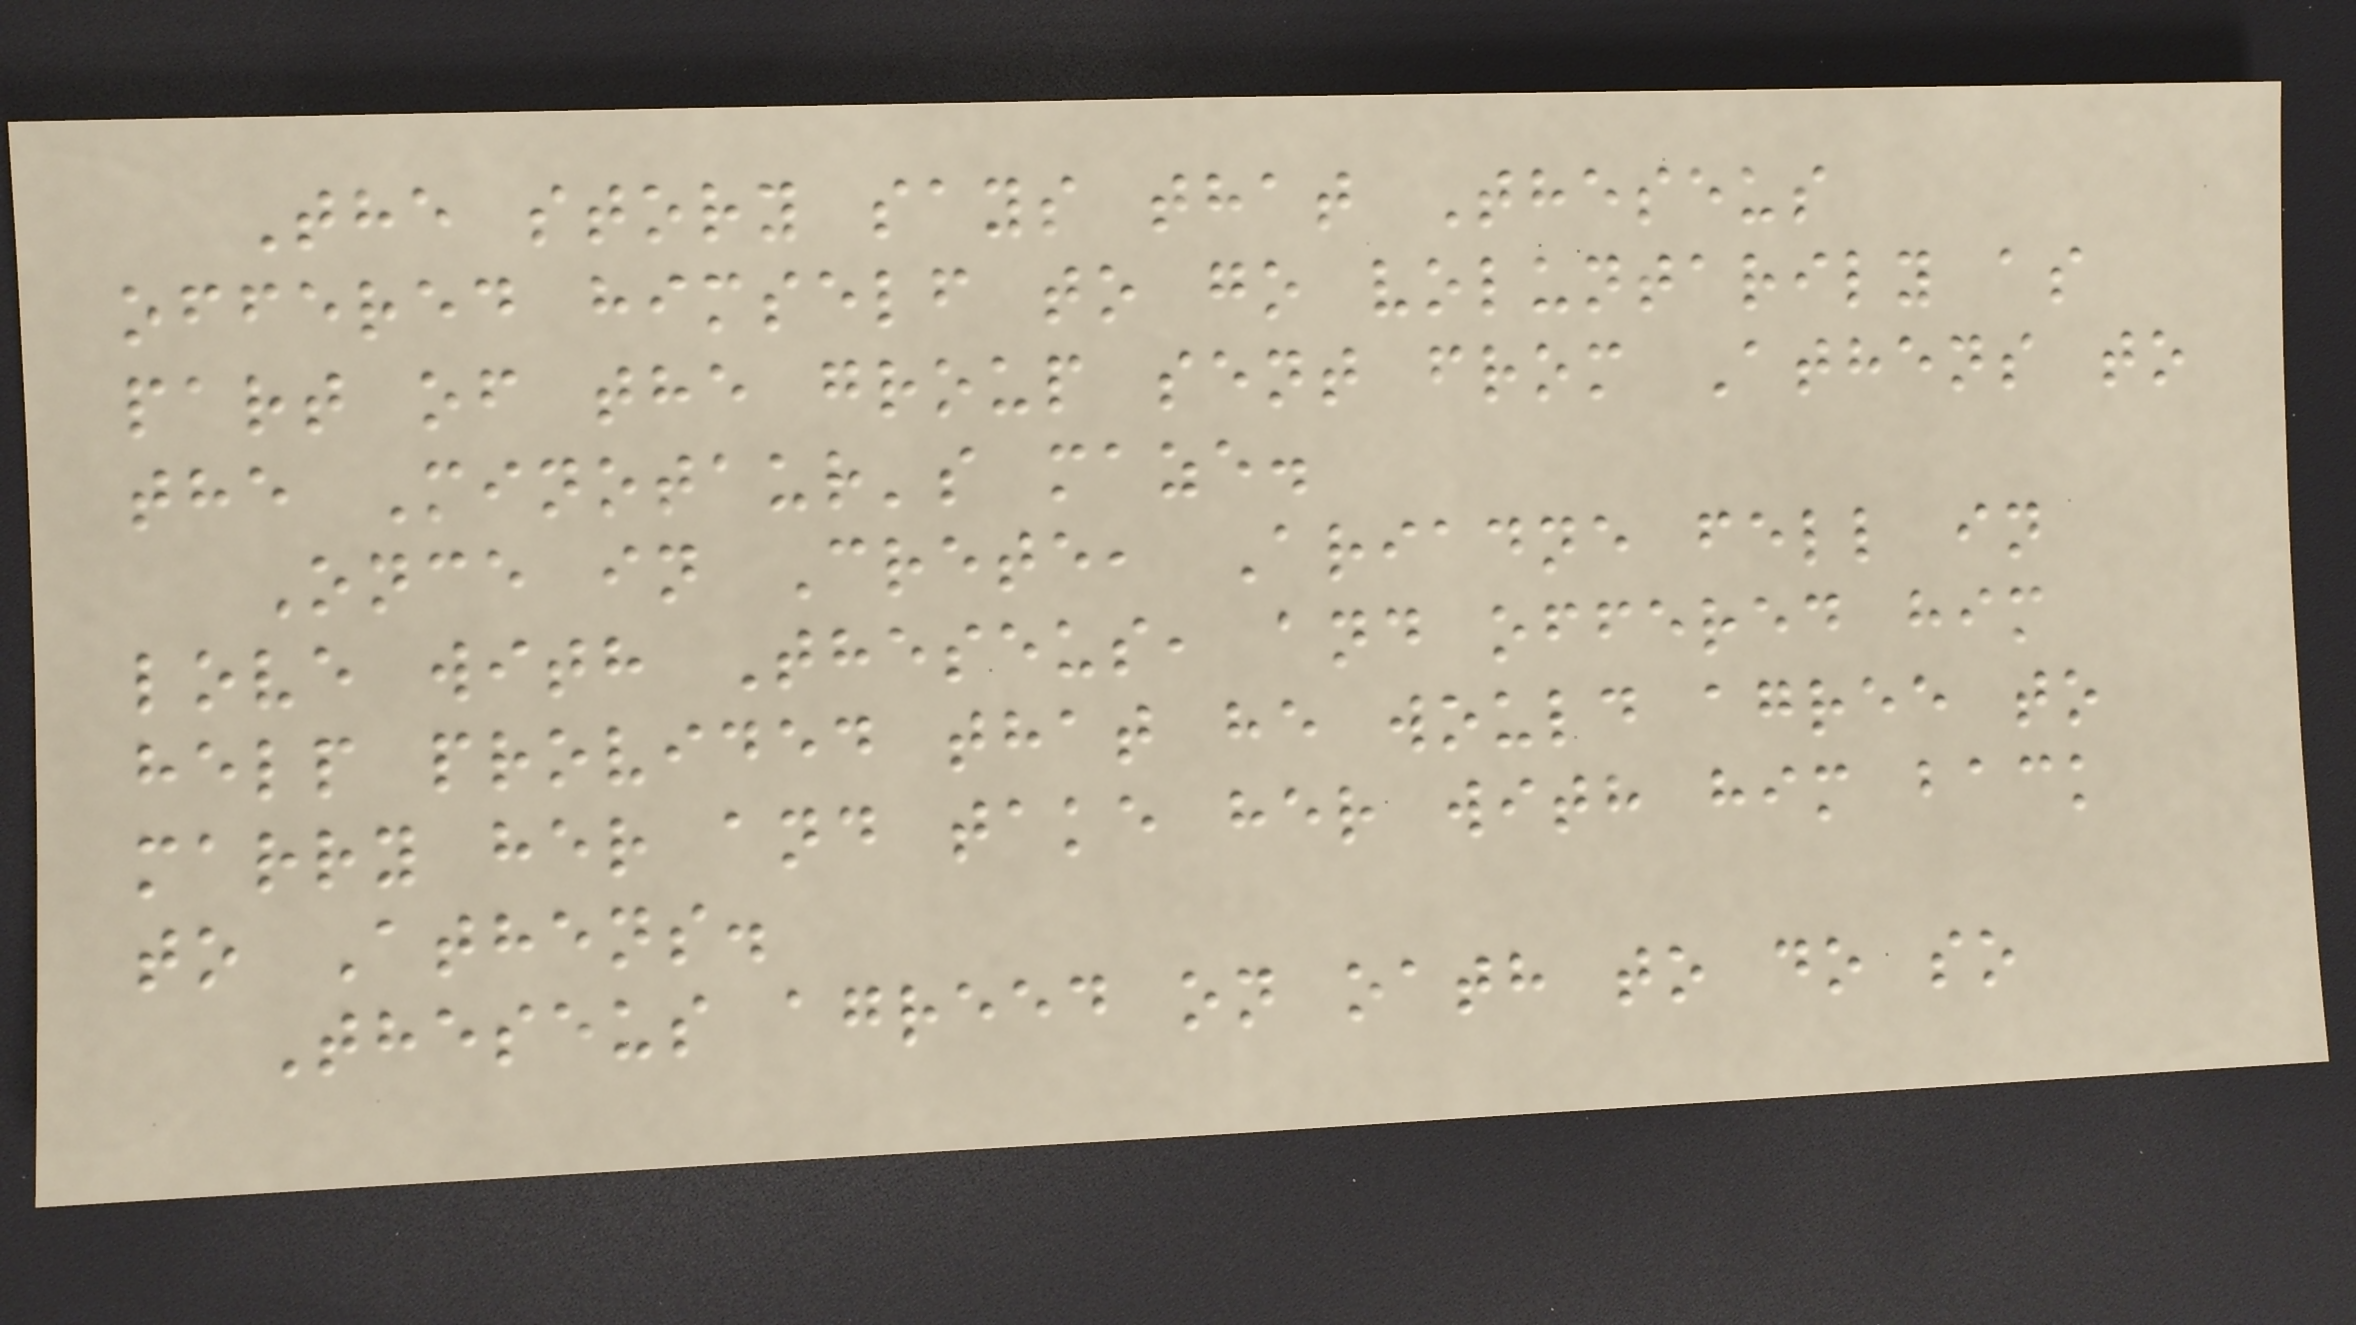The story says that Theseus
offered himself to go voluntarily as
part of the group sent from Athens to
the Minotaur's maze.
Once in Crete, Ariadne fell in
love with Theseus, and offered him
help provided that he would agree to
marry her and take her with him back
to Athens.
Theseus agreed on oath to do so
